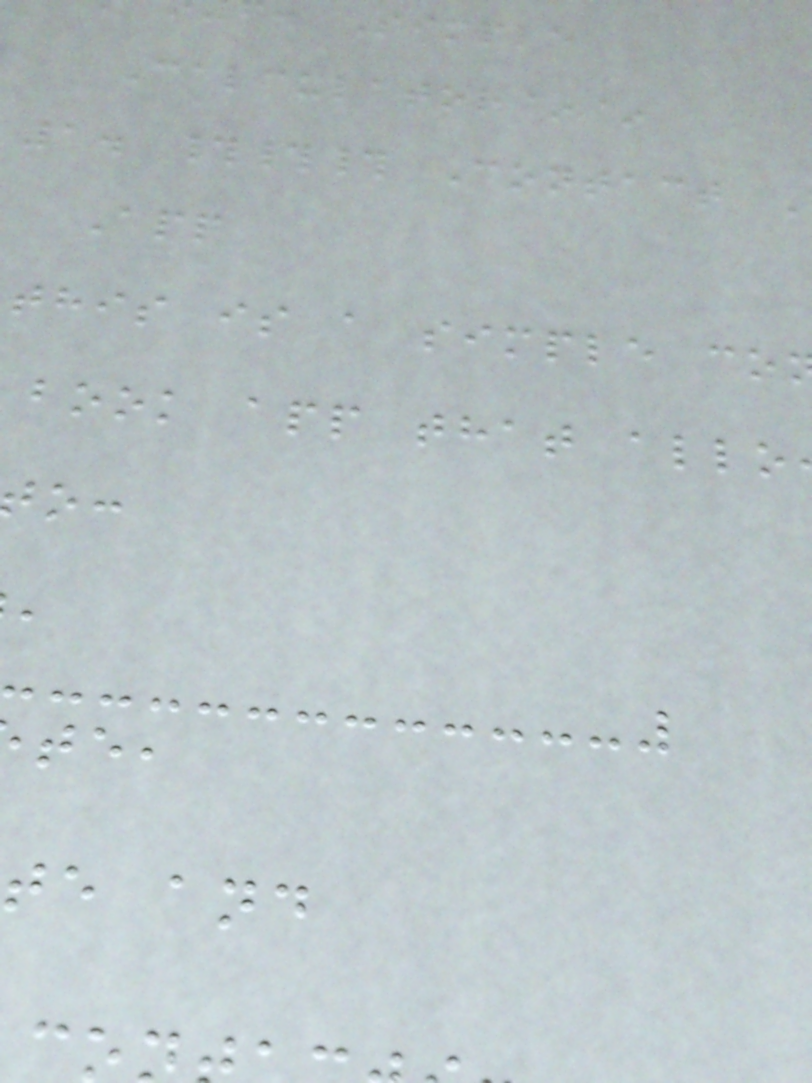. Simple
Calculator~~
1. ### Contact
App
this is a simple co
book app that allo
te and
